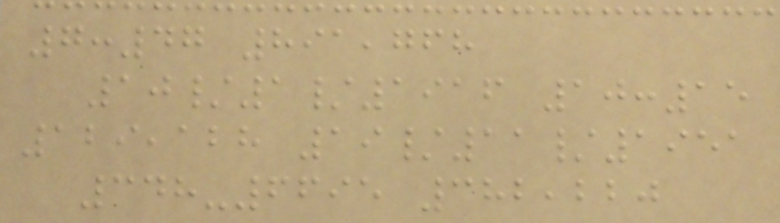7:47 891,768
10/1/1916 10:15
129,128 19/11/1951
348-6695 382,220
